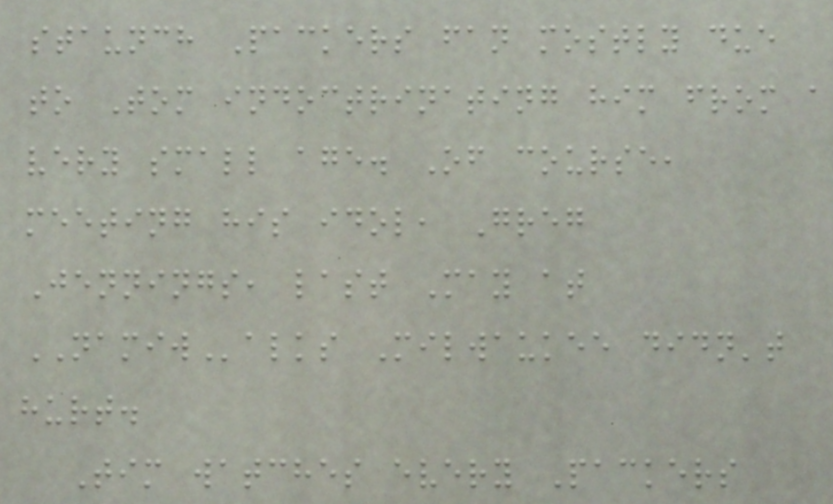staunch Packers fan mostly due
to Tom indoctrinating him from a
very small age. Of course,
meeting his idol, Greg
Jennings, last May at
NAMIWalks Milwaukee didn't
hurt.
Tim watches every Packers
